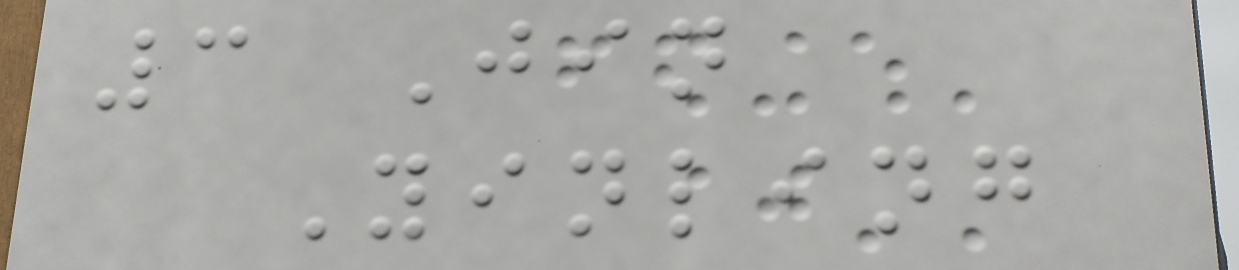3 Jin
Yinling
